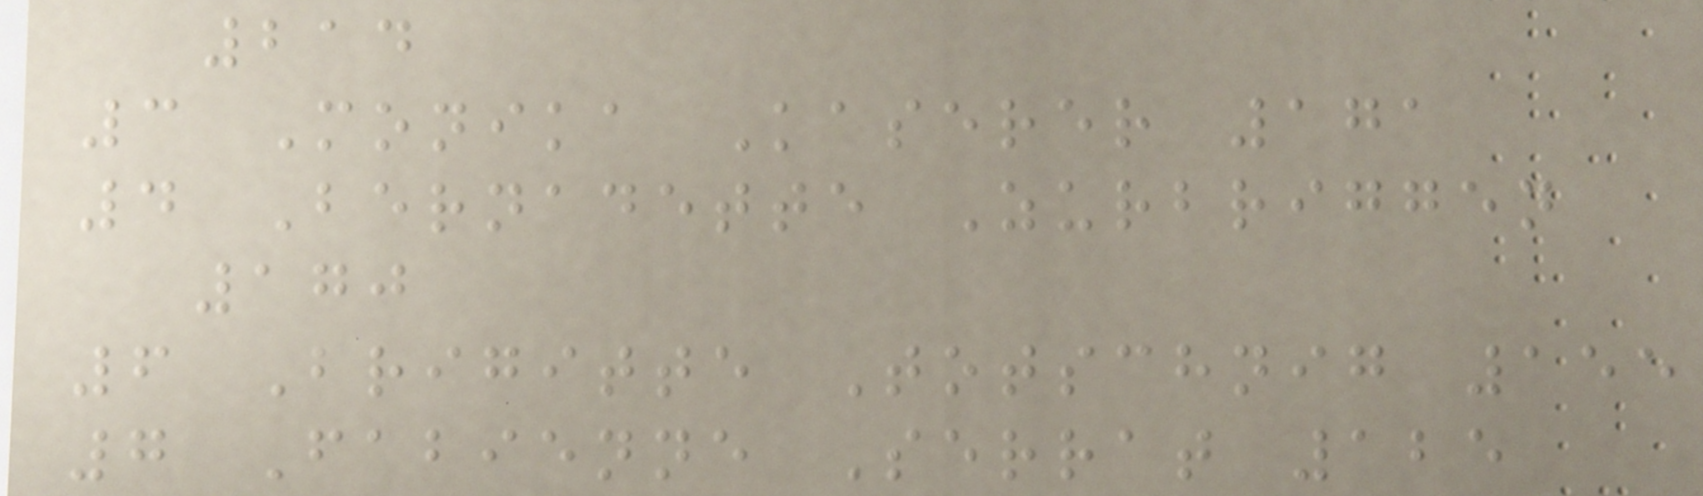214
3 Monika Kaserer 171
4 Bernadette Zurbriggen
170
6 Brigitte Totschnig 155
7 Fabienne Serrat 125
